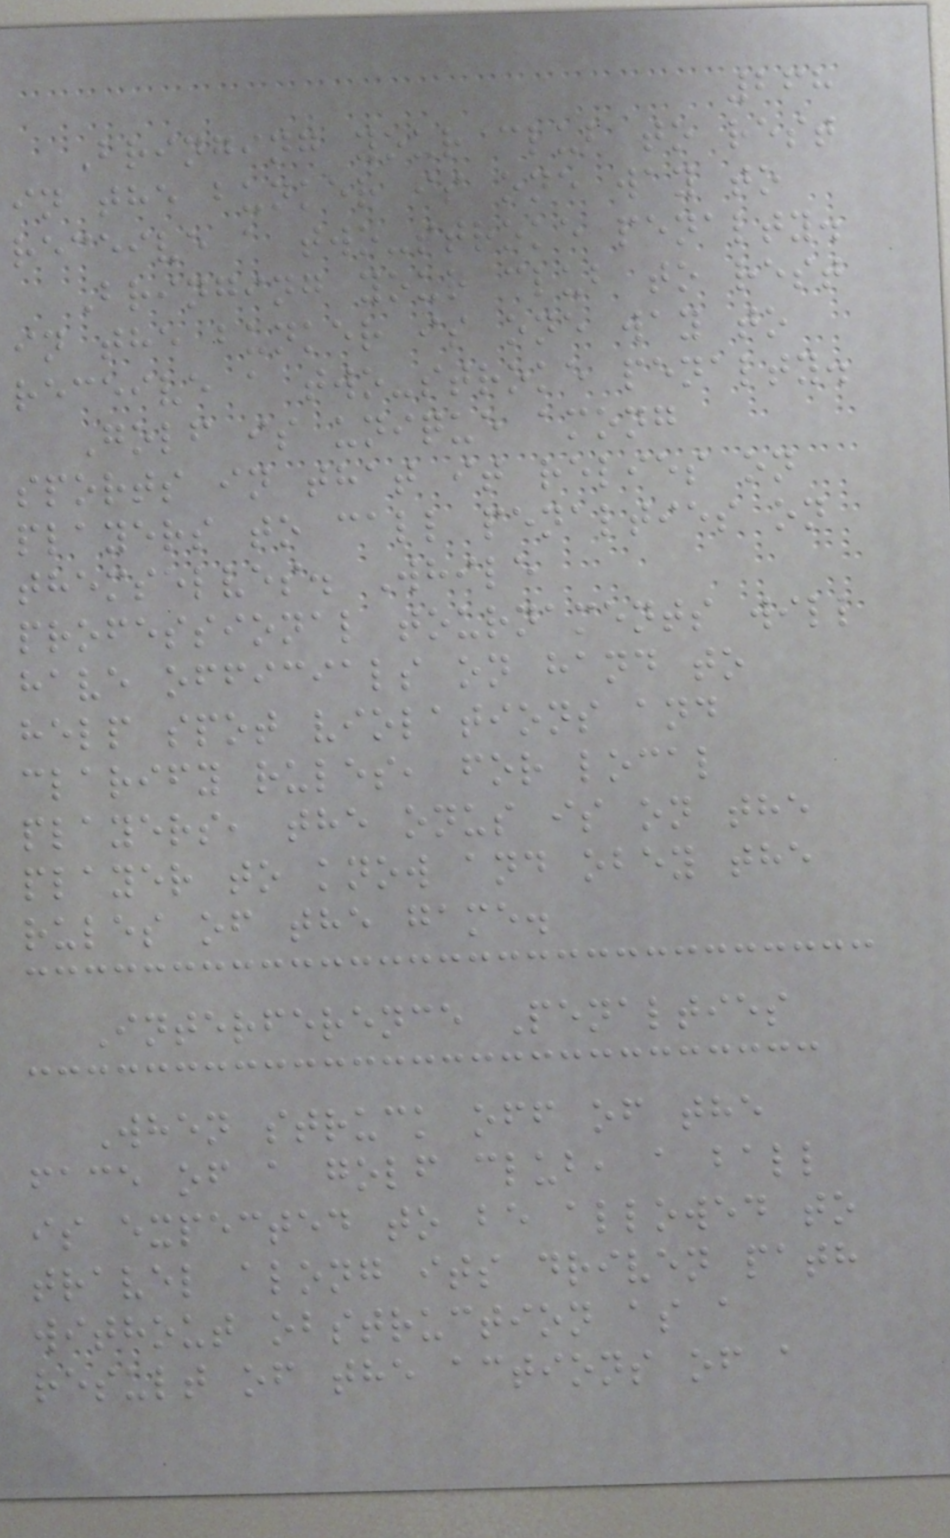268
Bringing your club to rest
in the bunker is one way to
receive a two-stroke penalty.
Bringing your club to rest
in the bunker is one way to
receive a two-stroke penalty.
Golf is unique among
sports in that it relies on
players to call penalties on
themselves. While
professional tournaments will
have officials on hand to
help spot violations and
clarify rules, for local
players, the onus is on the
player to know and obey the
rules of the game.
Interference Penalties
When struck off of the
face of a golf club, a ball
is expected to be allowed to
travel along its driven path
without obstruction as a
result of the actions of a
